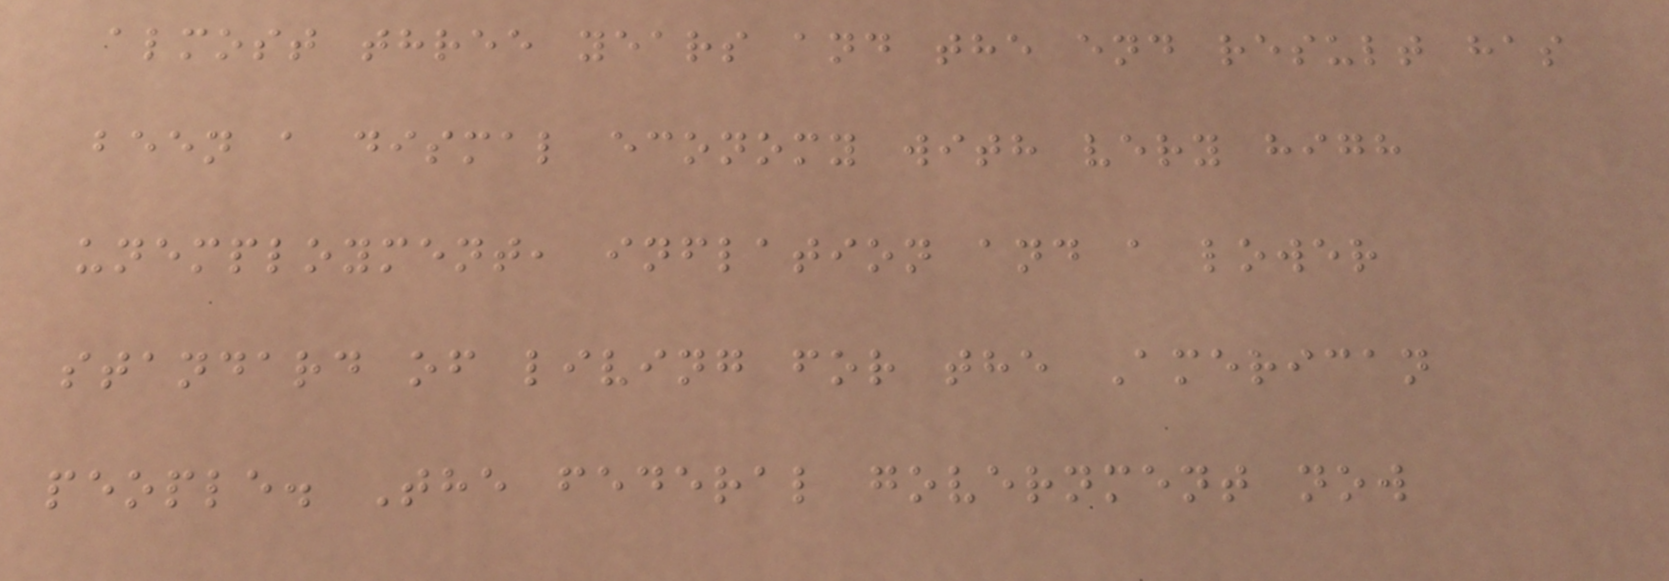almost three years and the end result has
been a dismal economy with very high
unemployment, inflation and a lower
standard of living for the American
people. The federal government now
